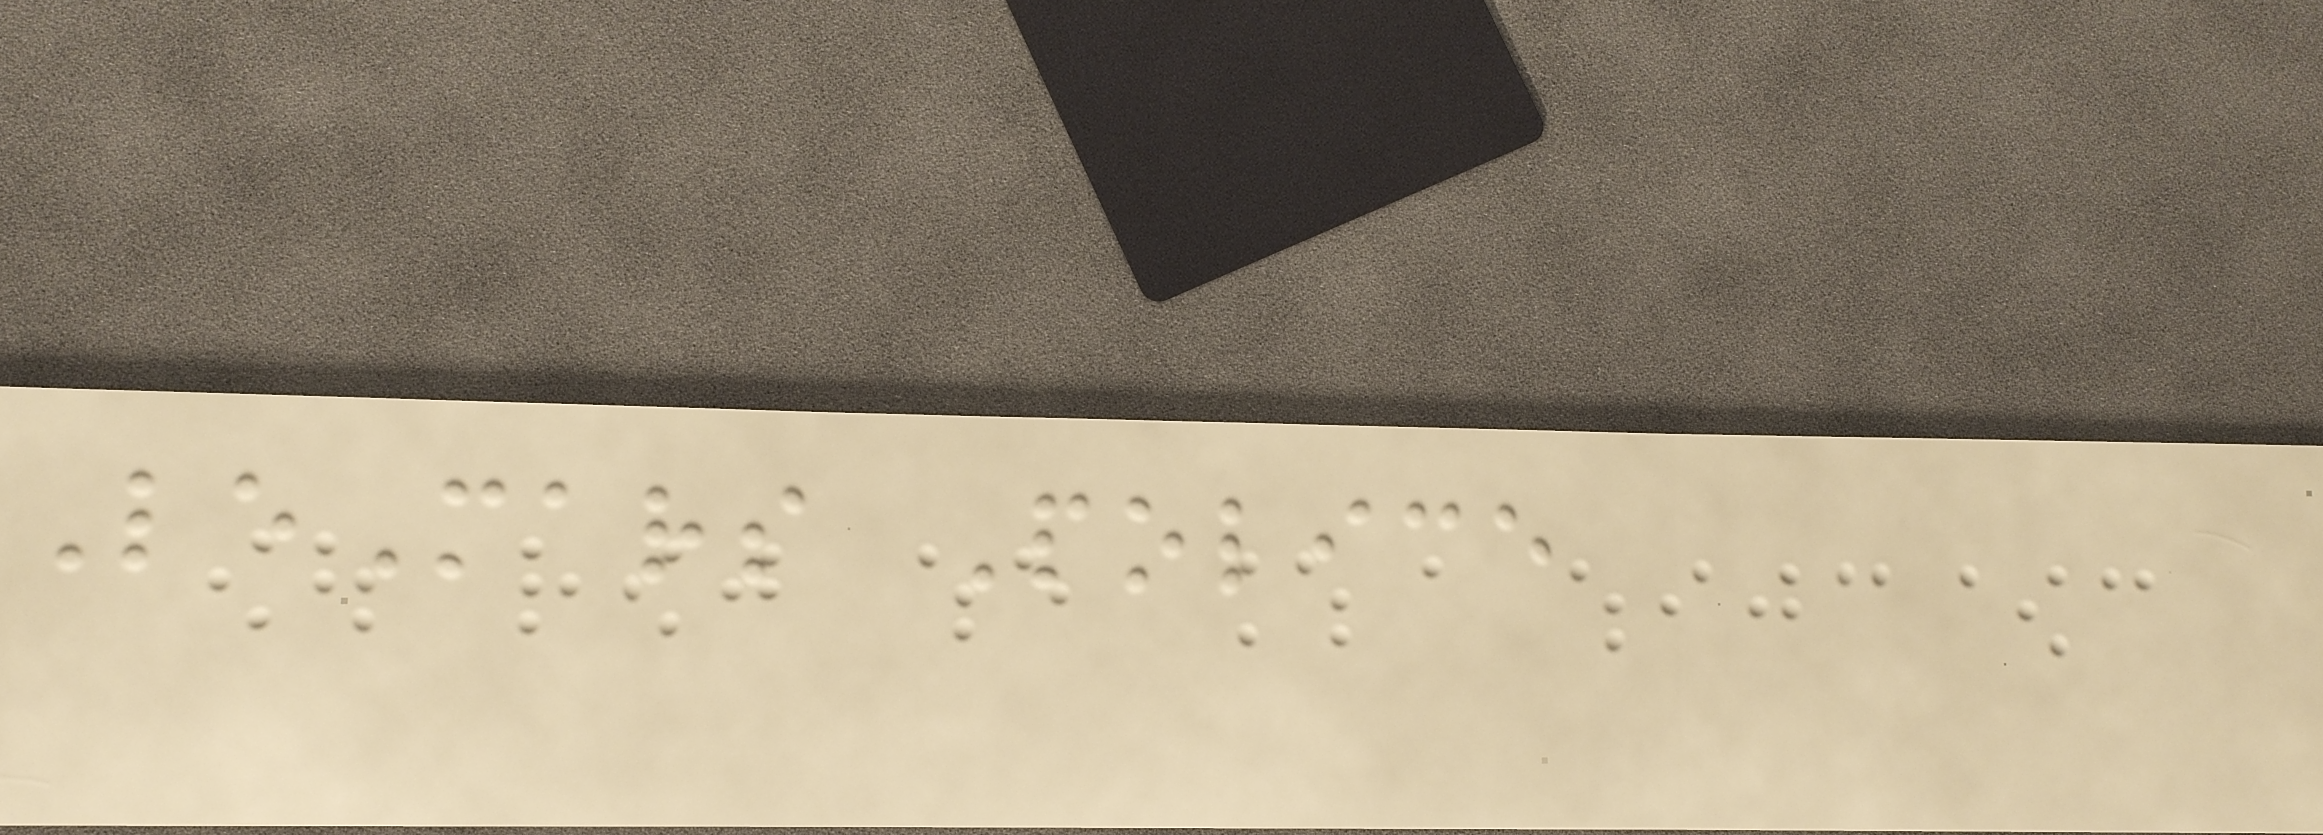LeMars Police
